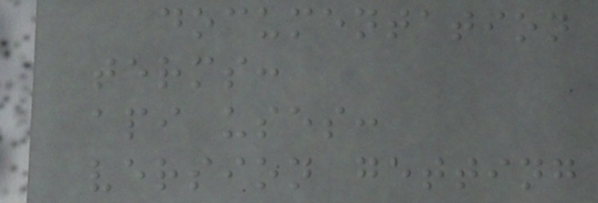documentation
terms:
api uses:
version getting
